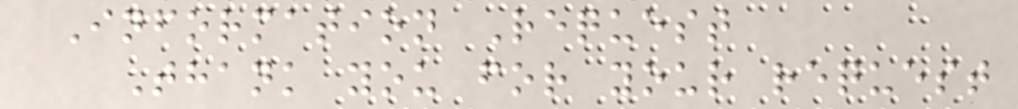Information Request
Thank you for your request
